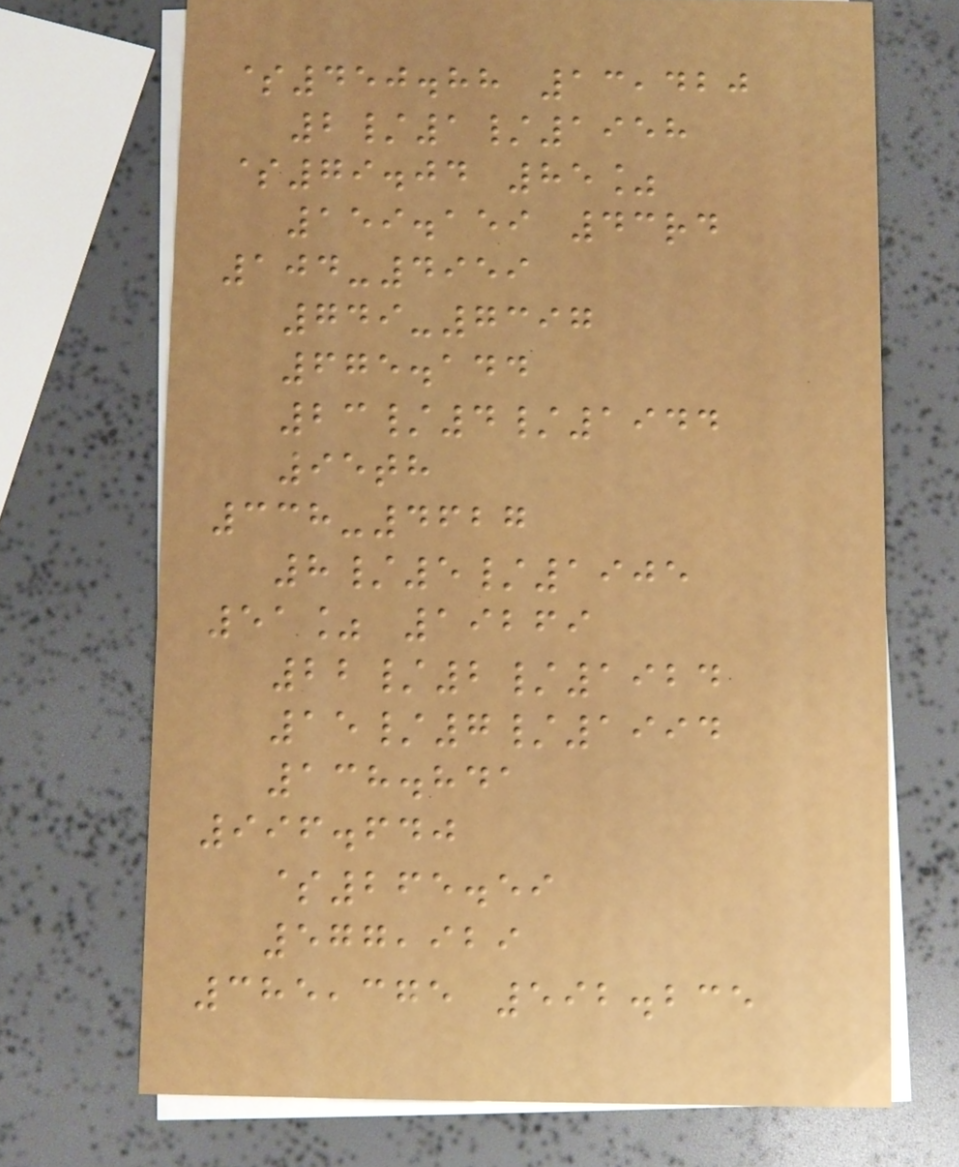$450.88 13,420
2/1/1958
$79.04 85%
159.159 43rd
104-4959
749-7397
675.144
23/4/1944
95th
338-4627
8/5/1905
51% 19269
22/2/1924
15/7/1994
138.841
996.640
$265.59
577,929
385,375 592.235
